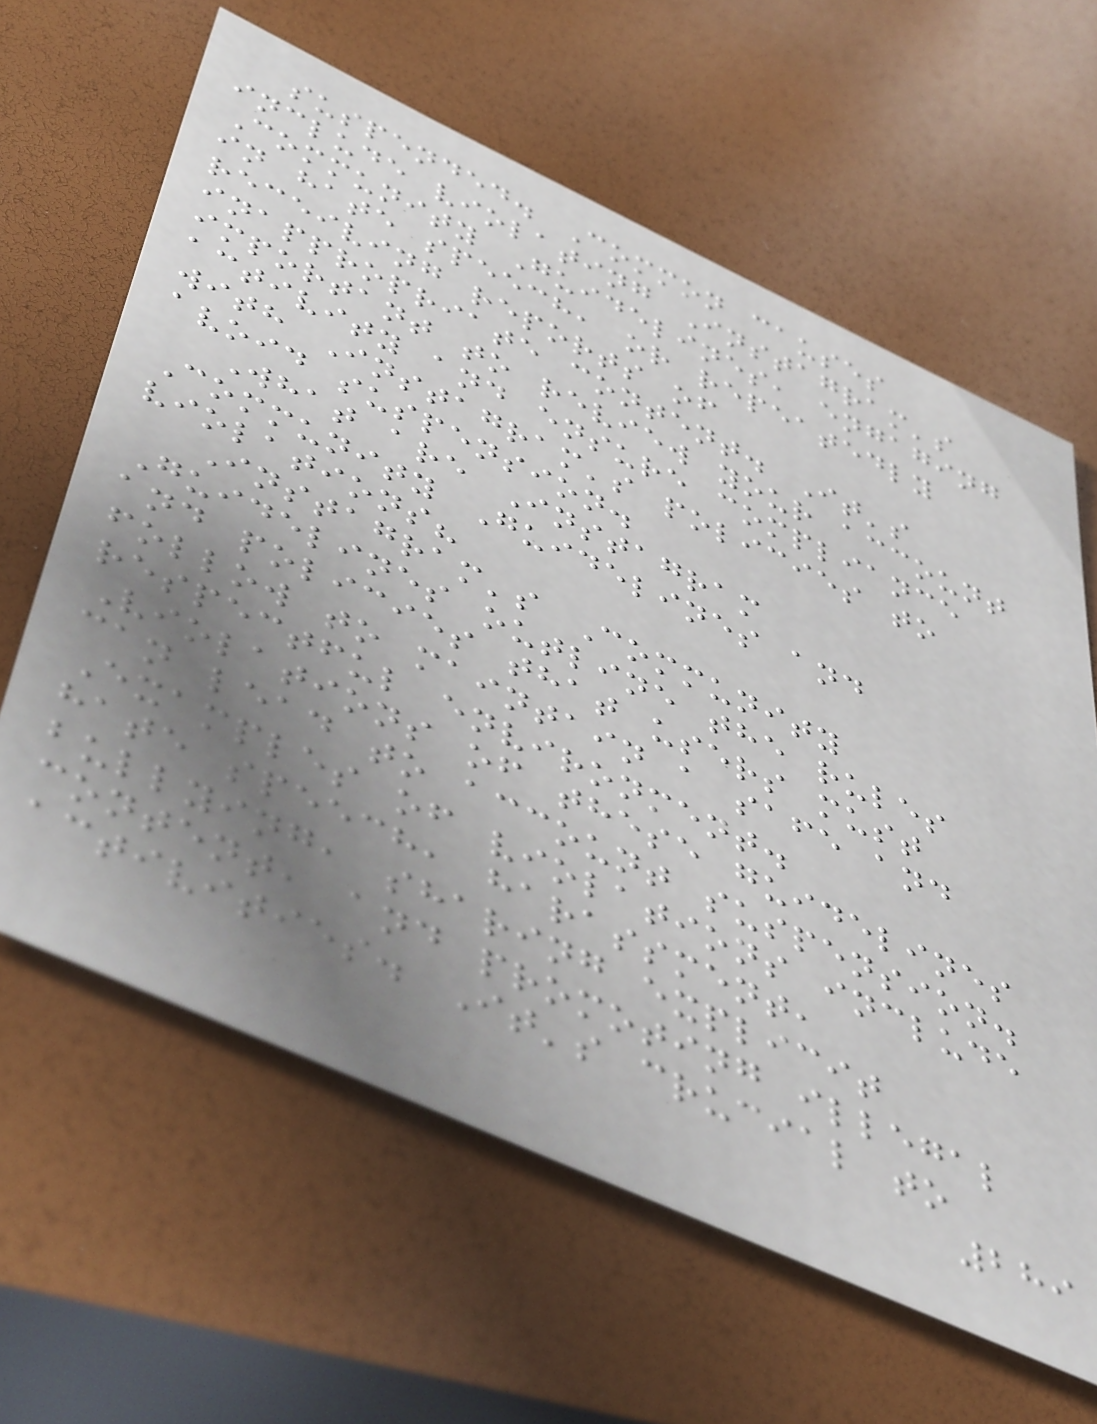suspended. Common causes
include violating Instagram's
Community Guidelines, engaging
in hate speech, or repeatedly
receiving reports of
inappropriate content. It's
important to review your account
activity and ensure compliance
with Instagram's policies to
avoid suspension.
What are Instagram
Community Guidelines and
violations?
Instagram's Community
Guidelines outline the rules
and policies that users must
follow to maintain a safe and
respectful environment.
Violations of these guidelines
can lead to account suspension.
Examples of violations include
hate speech, harassment,
bullying, sharing explicit
content, and promoting illegal
activities. It's crucial to
289
